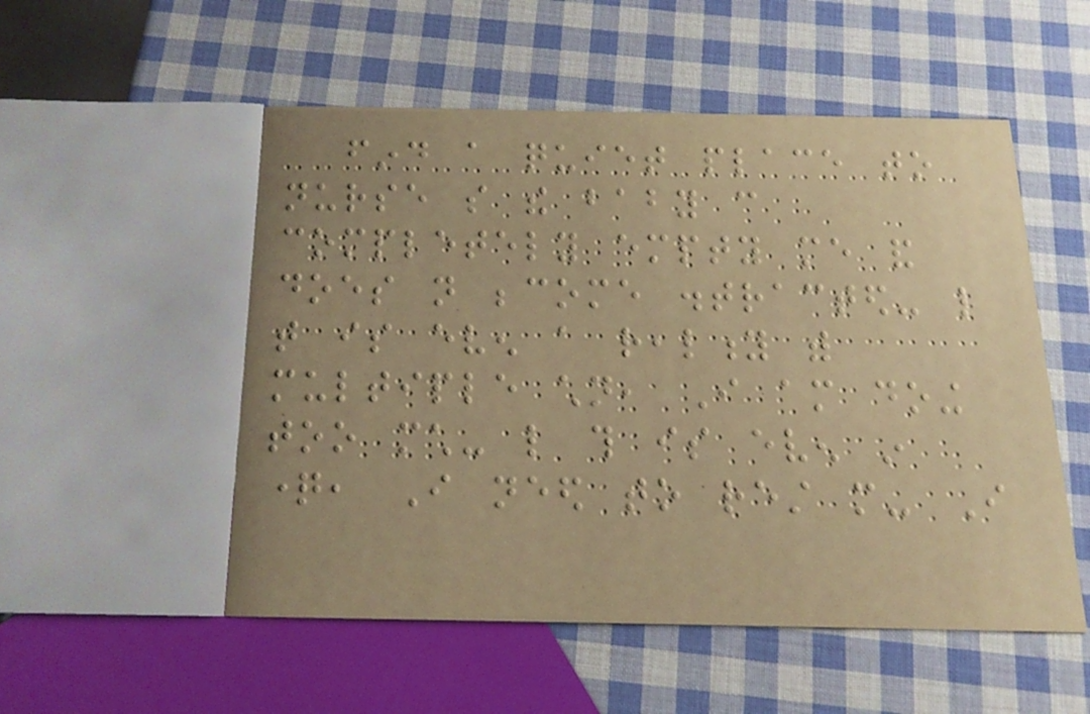find a quiet place to
nurse so the baby can
completely empty me and
does not become distracted- like
that is even a reality with
multiple children, I am doing
too much- like this is even in
question, I need to rest more- I
